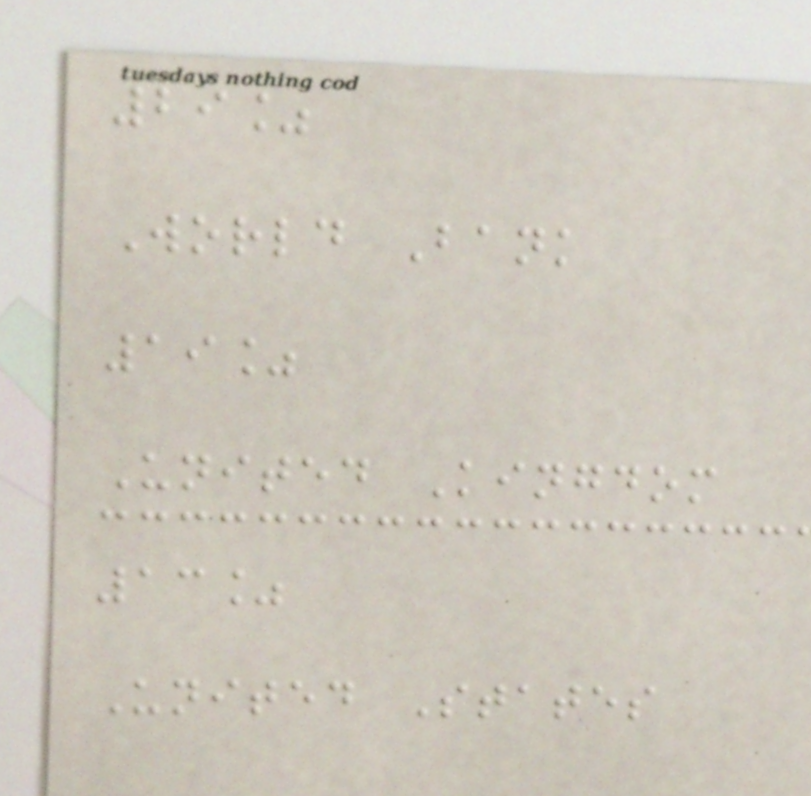29%
World Bank
19%
United Kingdom
13%
United States
